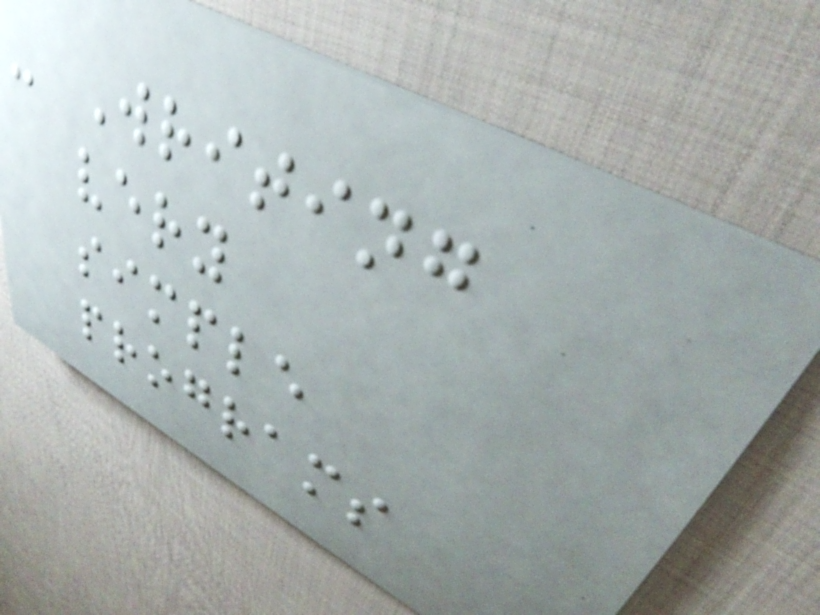- Writing
very
simple
programs
